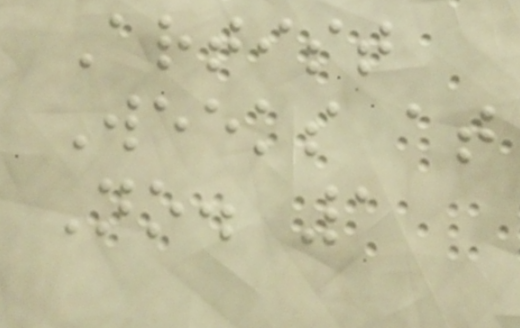Artist
Weeks at
No. 1
